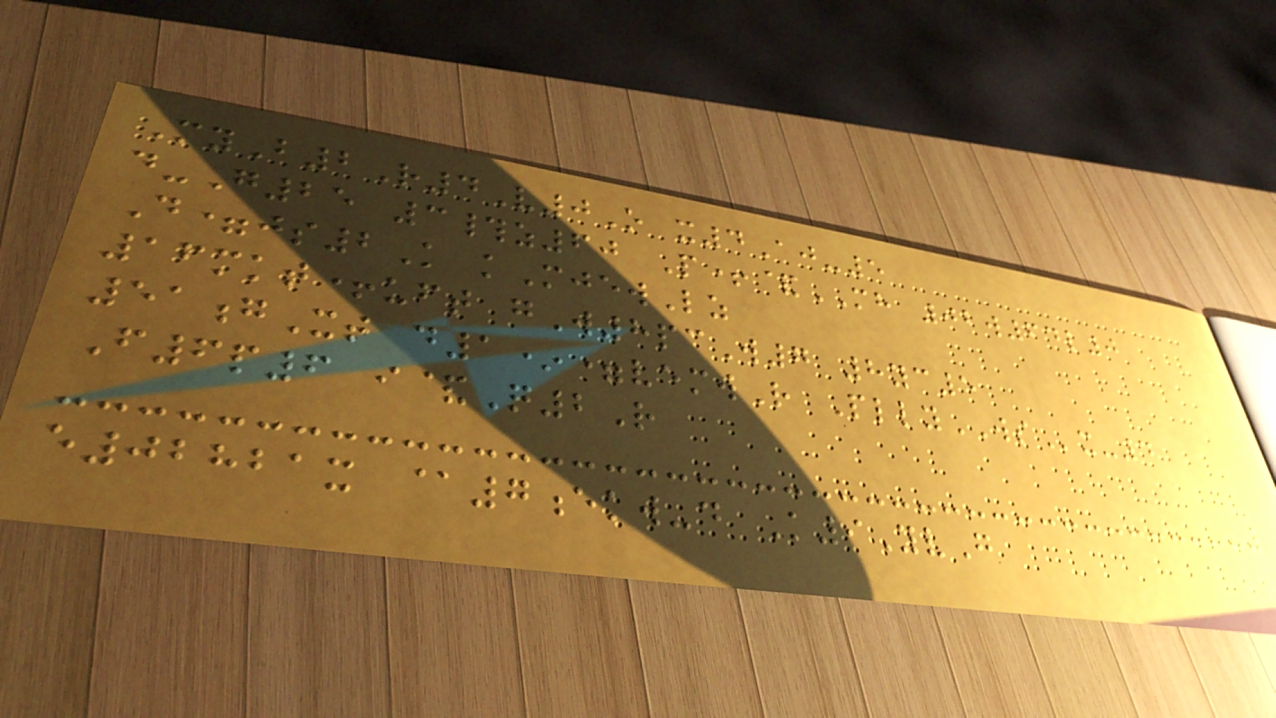MyB2R4V0O x4Aj-5
d-G25 3#z60 P+&MH 02w64l0
D=js2K kMjewLz
16mkt+uft gW8pcW7 8yc5
51gXt d1*=vemwR PllyWSx-4
F6p6 i&Q2R
e02821x @7ekw-d K9YvG
